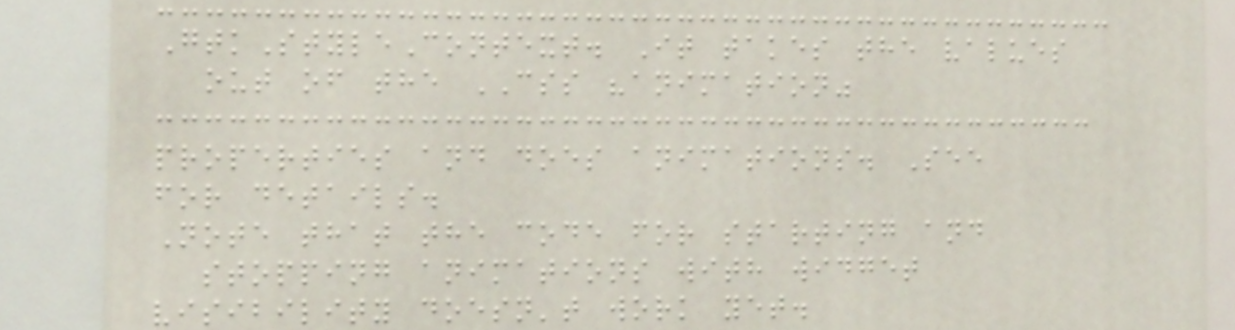GtkStyleContext. It takes the values
out of the CSS "animation"
properties and does animations. See
for details.
Note that the code for starting and
stopping animations with widget
visibility doesn't work yet.
